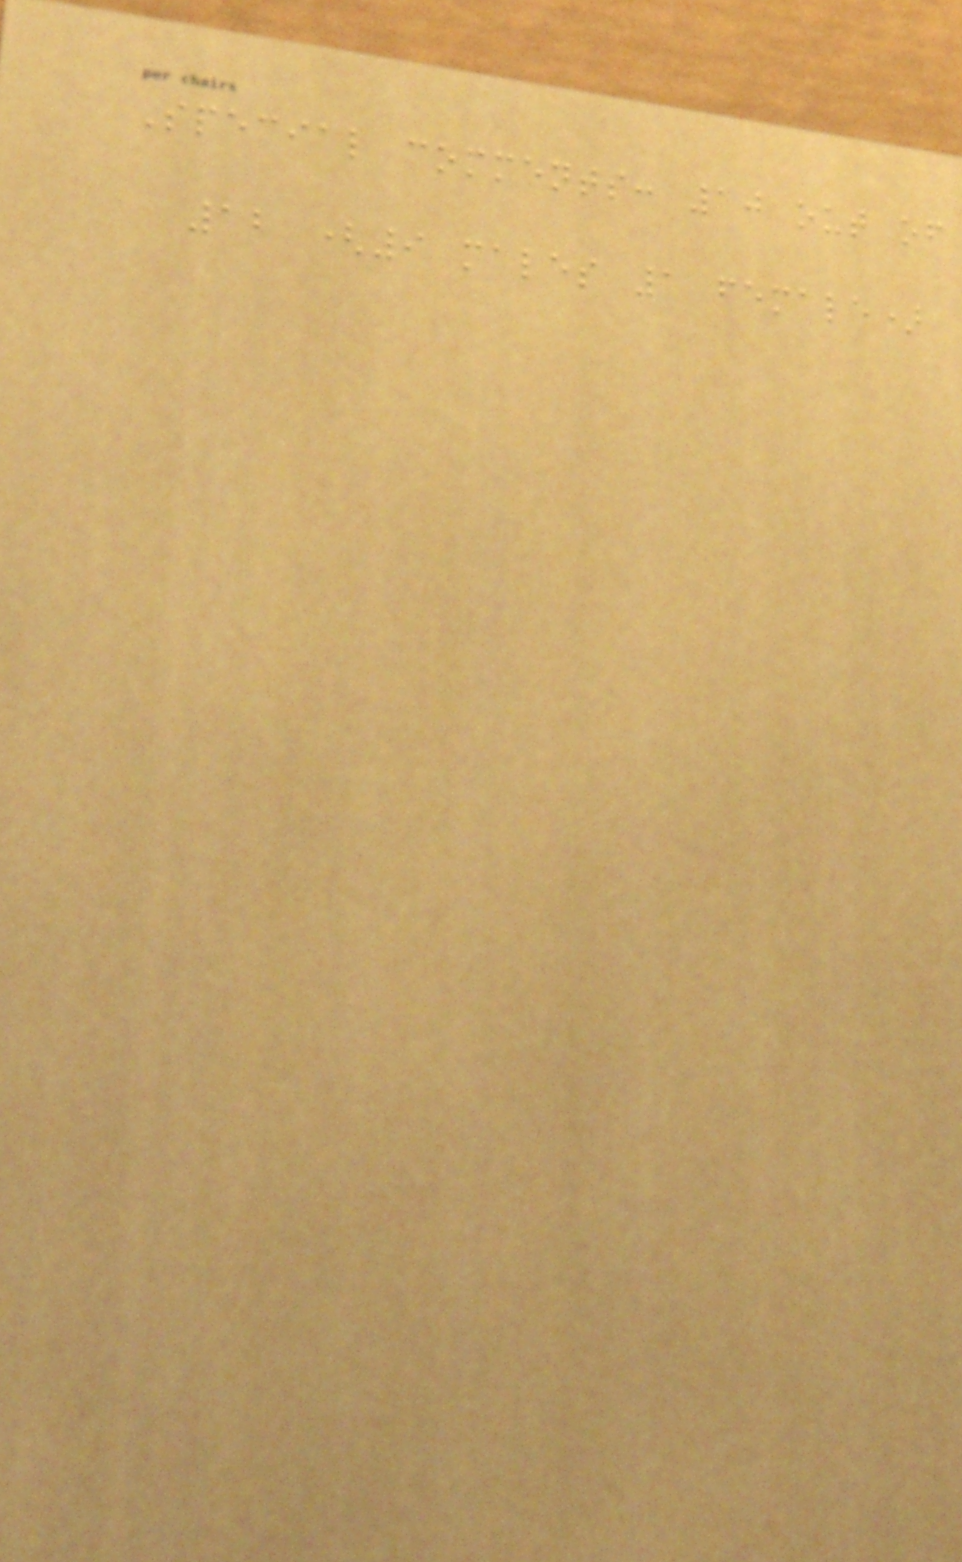Special comments: 10 out of
12 (9 males 1 female)
